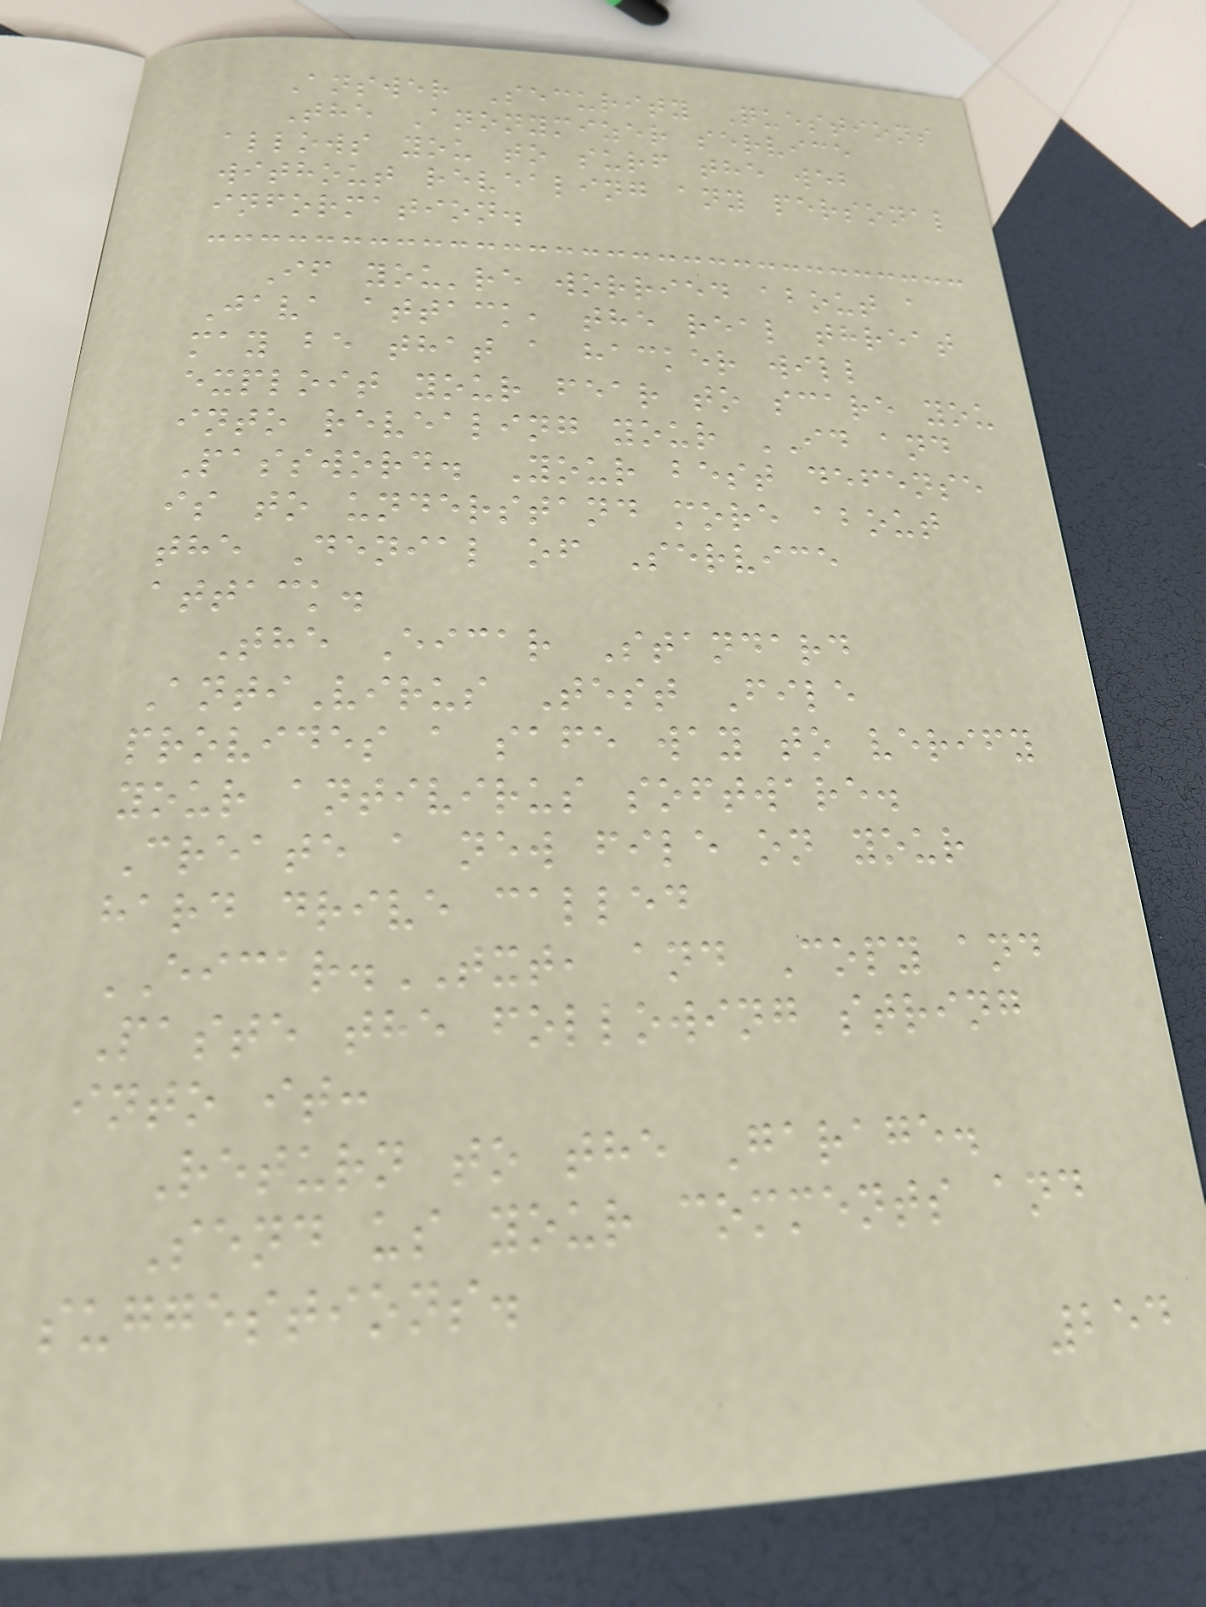Answer Security Questions
The Anonymizer service
allows you to surf the web
without revealing any personal
information.
If you're worried about a
Java attack, the real threat
may be that a hacker will
exploit your fear to scare you
into revealing your ID and
Password. Your best defense
is to understand more about
the Denial of Service
attack.
The Eicar Standard
AntiVirus Test File
provides a safe way to verify
your antivirus software.
Create a new file on your
hard drive called
EICAR.TXT, and Copy and
Paste the following string
into it:
Return to the Garage.
Send us your comments and
suggestions.
254
